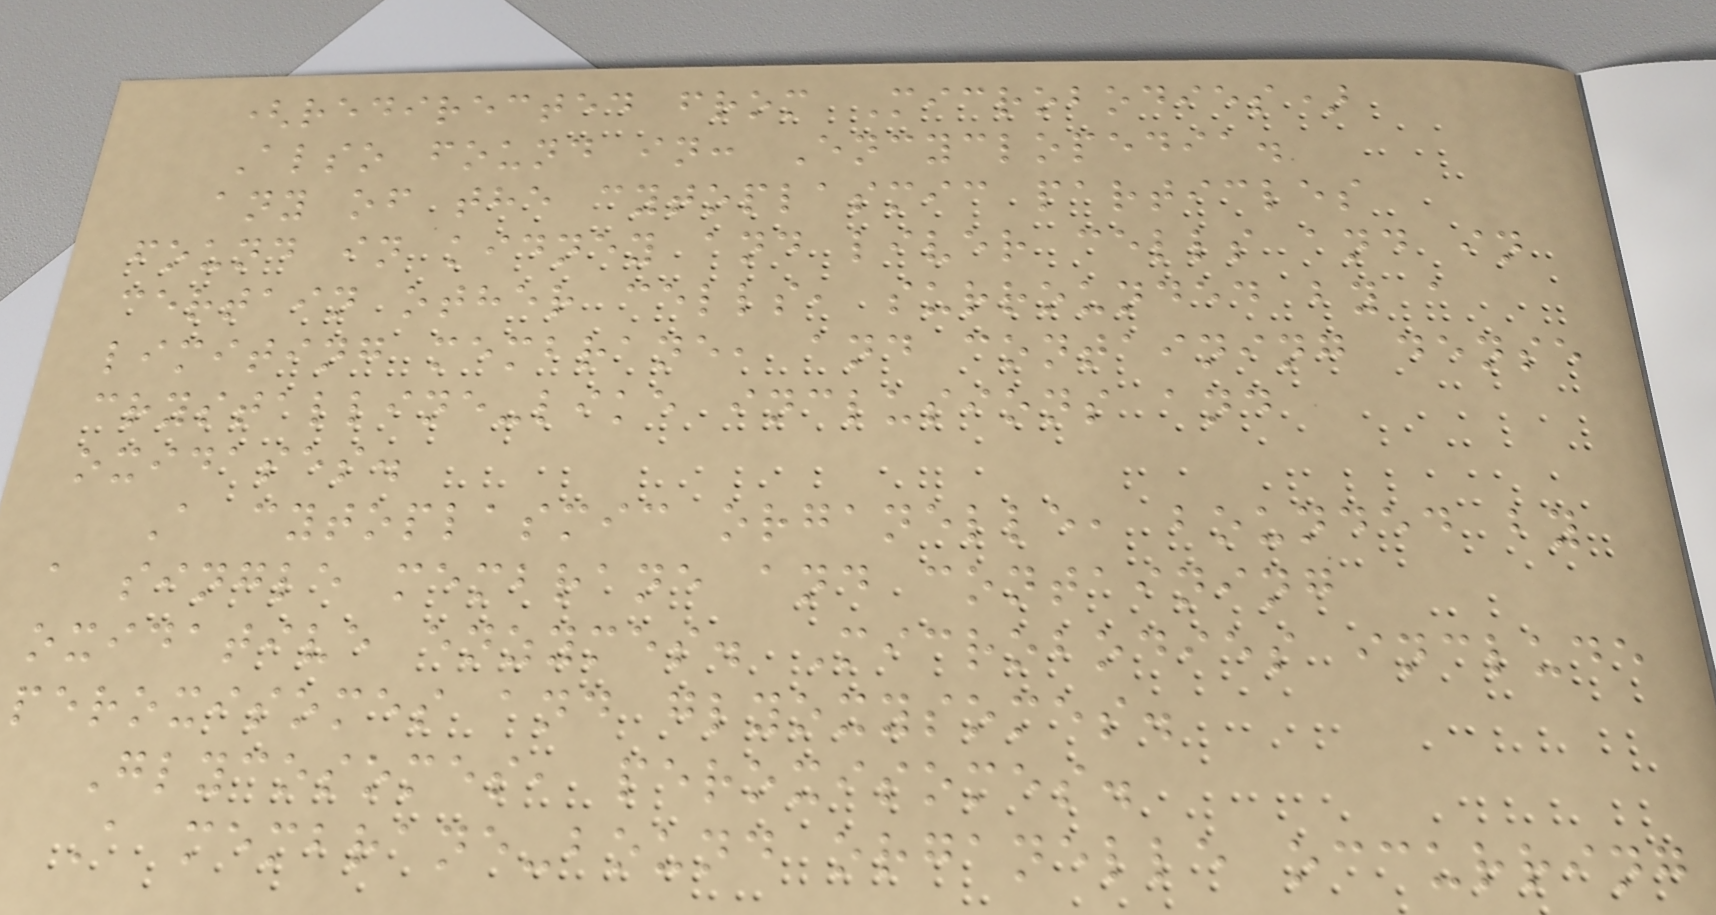(redirected from Microbodies)
Also found in: Encyclopedia.
any of the cytoplasmic particles
found in kidney and liver cells and in
certain other cells, surrounded by a
limiting membrane, and containing dense
crystalline-like inclusions and
oxidases.
A cytoplasmic organelle, bounded by
a single membrane and containing
oxidative enzymes. Microbodies include
peroxisomes and glyoxysomes.
Glycosomes, peroxisomes.
A membrane-bound organelle occurring
